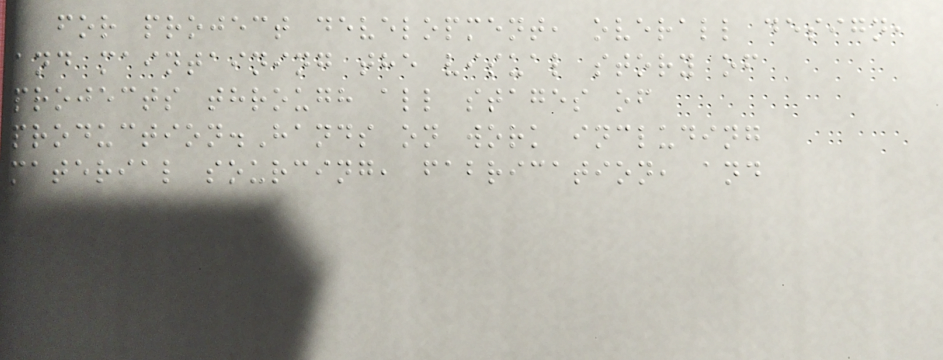for project development, overall design,
and maintaining the visual story of
projects through all stages of
production.Hands on work including
material sourcing, fabrication, and
